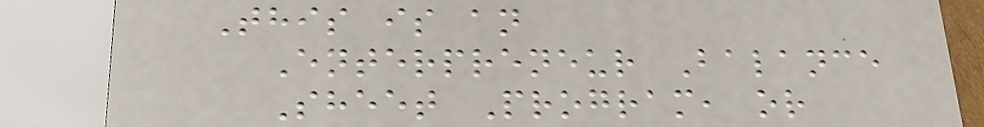This is an
Enterpreneur Balance
Sheet Program, or
